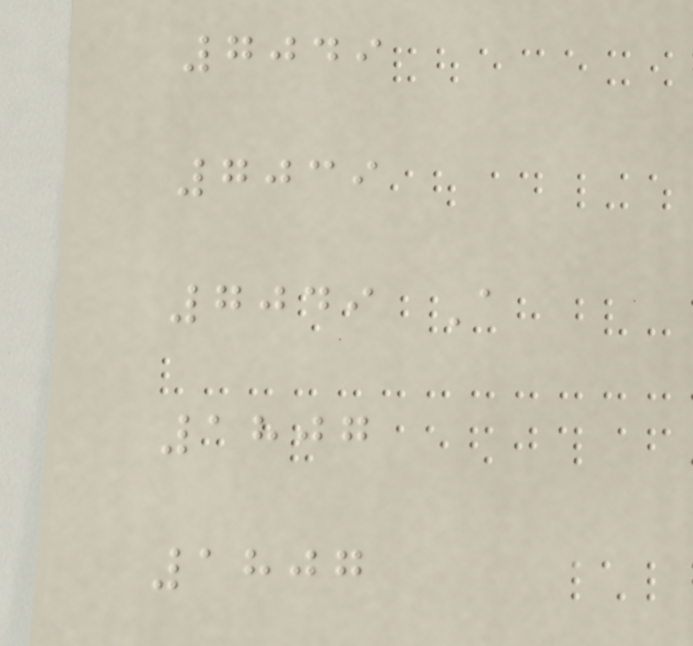7049
7039
7049 A
1807
1807
